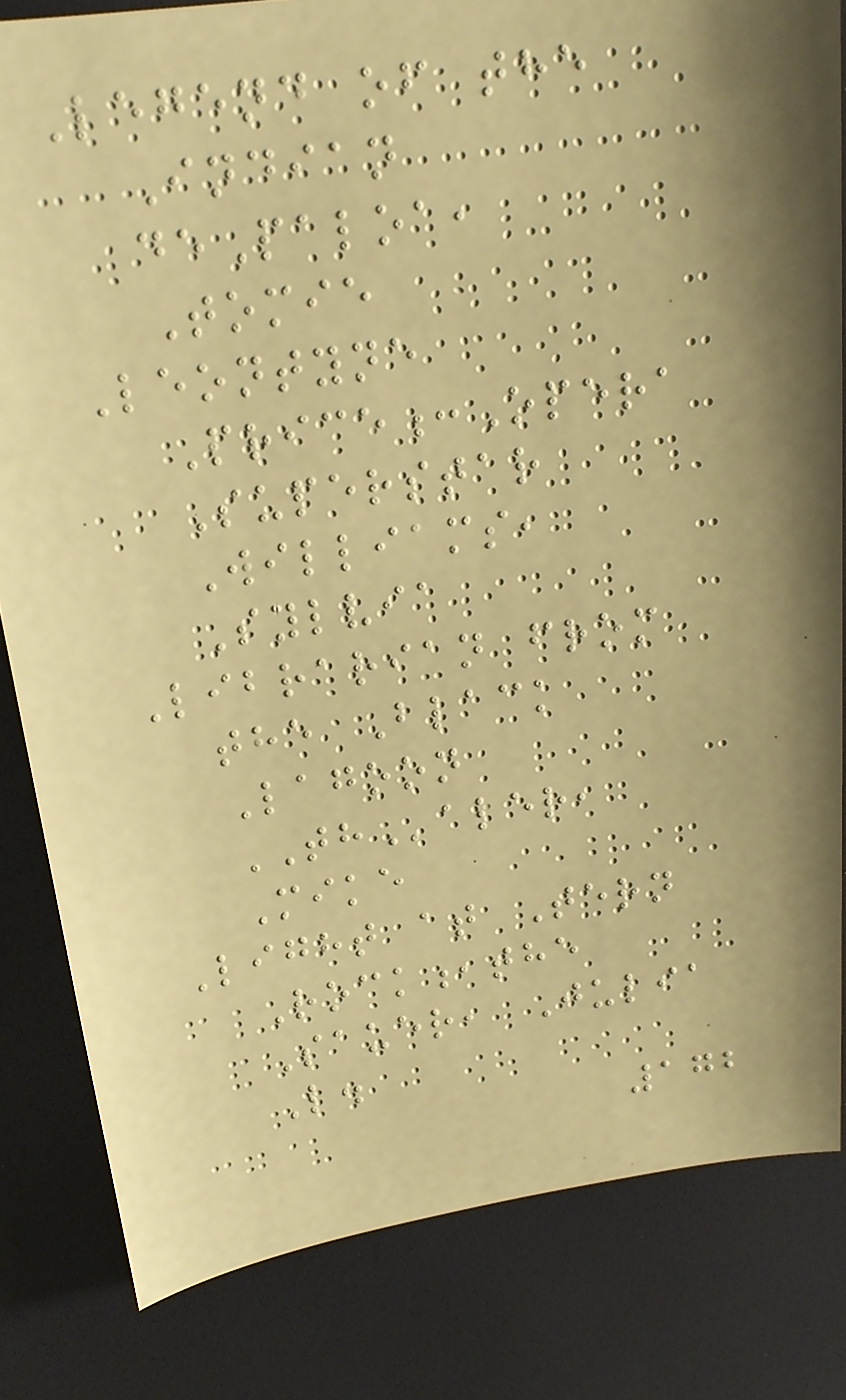Legend of the
Indian
dePaloa,
Tomie
Leontyne
Price:Opera
Superstar
Williams,
Sylvia
Librarian from
the Black
Lagoon
THaler,
Mike
Light at Tern
Rock,the
Sauer, Julia
L.
172
